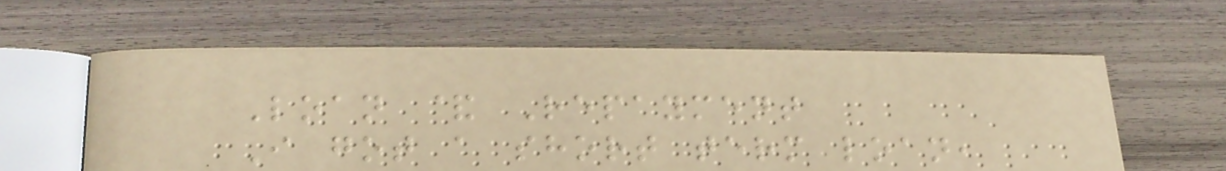Loan & Repayment
I got a short term loan,
